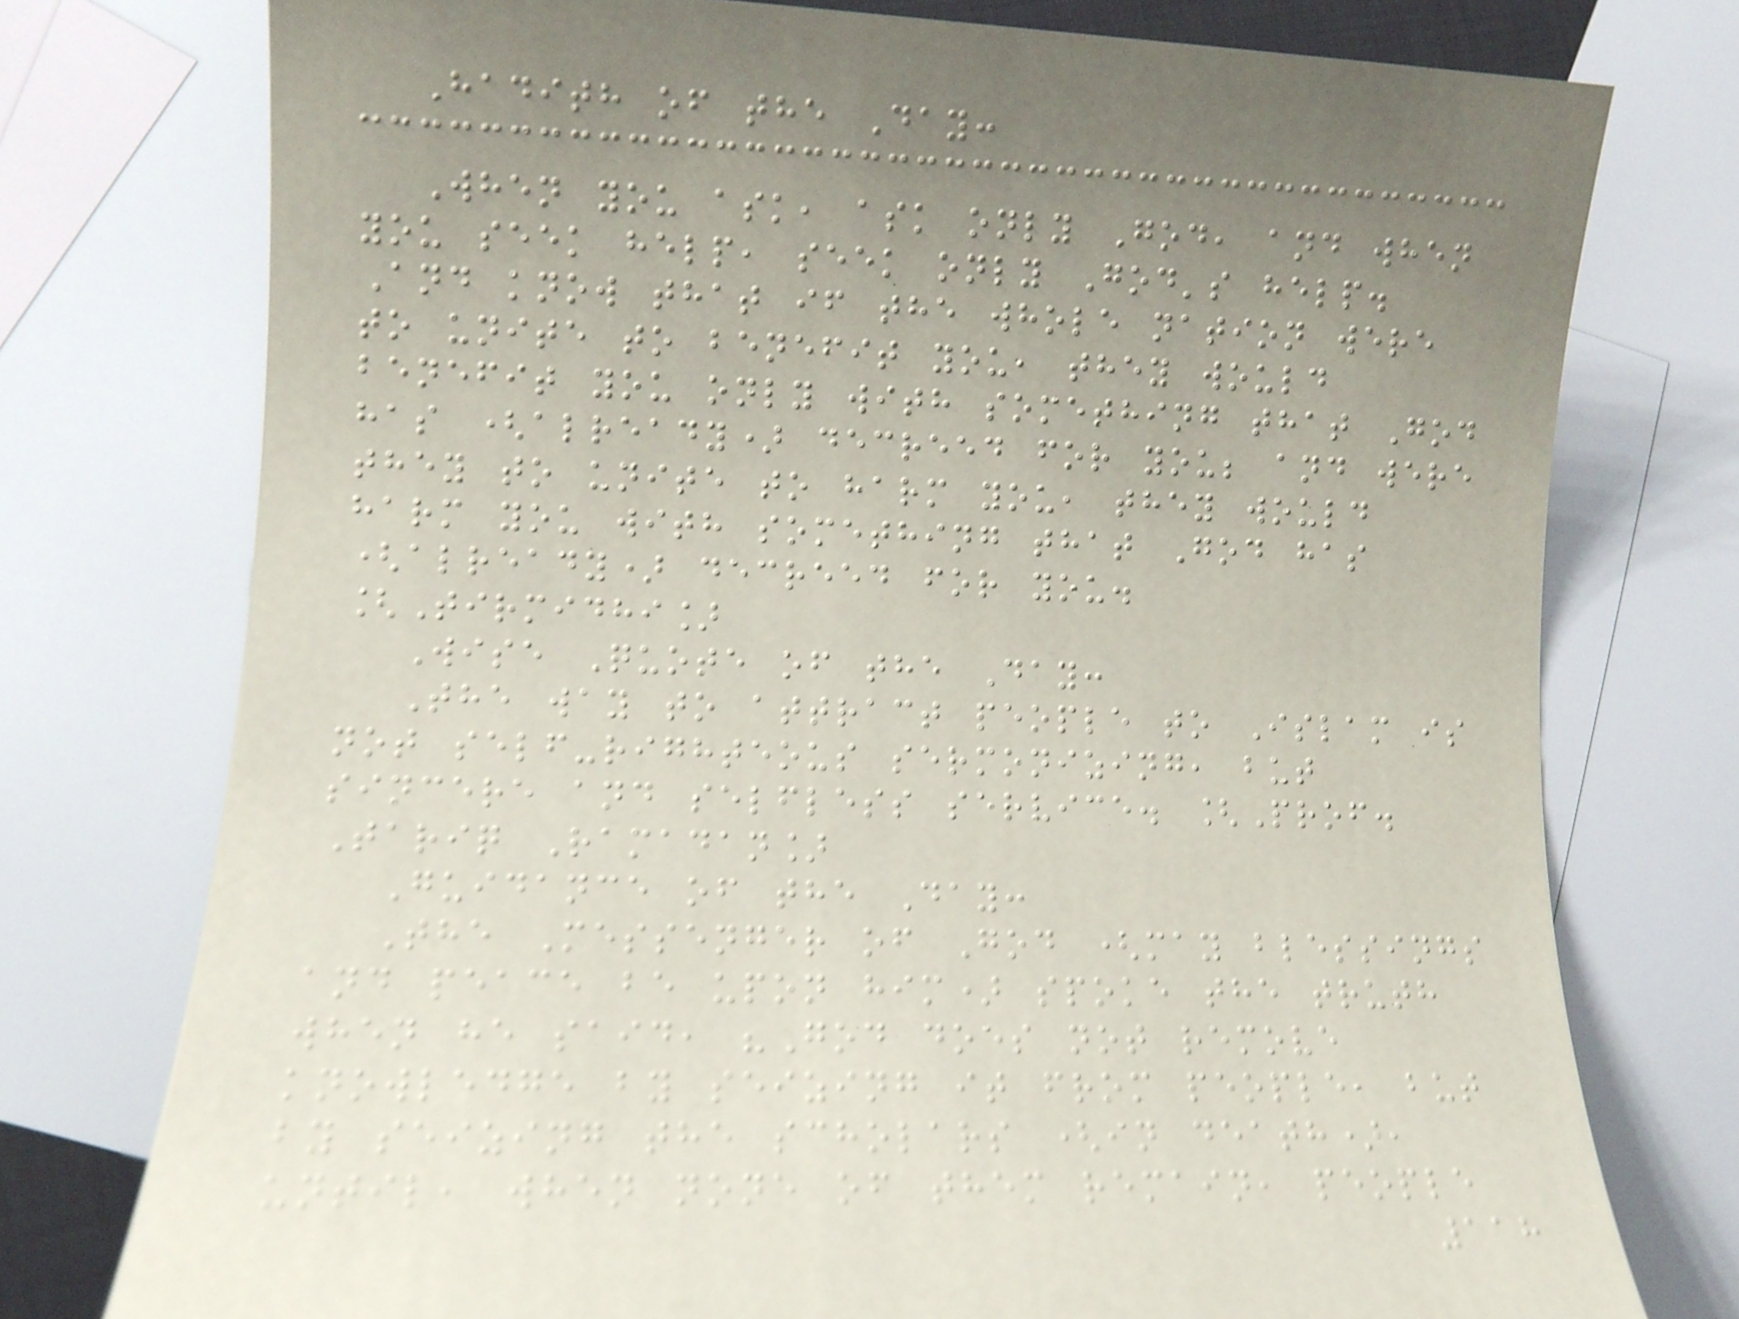Hadith of the Day:
When you ask, ask only God, and when
you seek help, seek only God's help.
And know that if the whole nation were
to unite to benefit you, they would
benefit you only with something that God
has (already) decreed for you; and were
they to unite to harm you, they would
harm you with something that God has
(already) decreed for you.
[Tirmidhi]
Wise Quote of the Day:
The way to attract people to Islam is
not self-righteous sermonizing, but
sincere and selfless service. [Prof.
Tariq Ramadan]
Guidance of the Day:
The Messenger of God (may blessings
and peace be upon him) spoke the truth
when he said, "God does not remove
knowledge by seizing it from people, but
by seizing the scholars (in death),
until, when none of them remain, people
118
